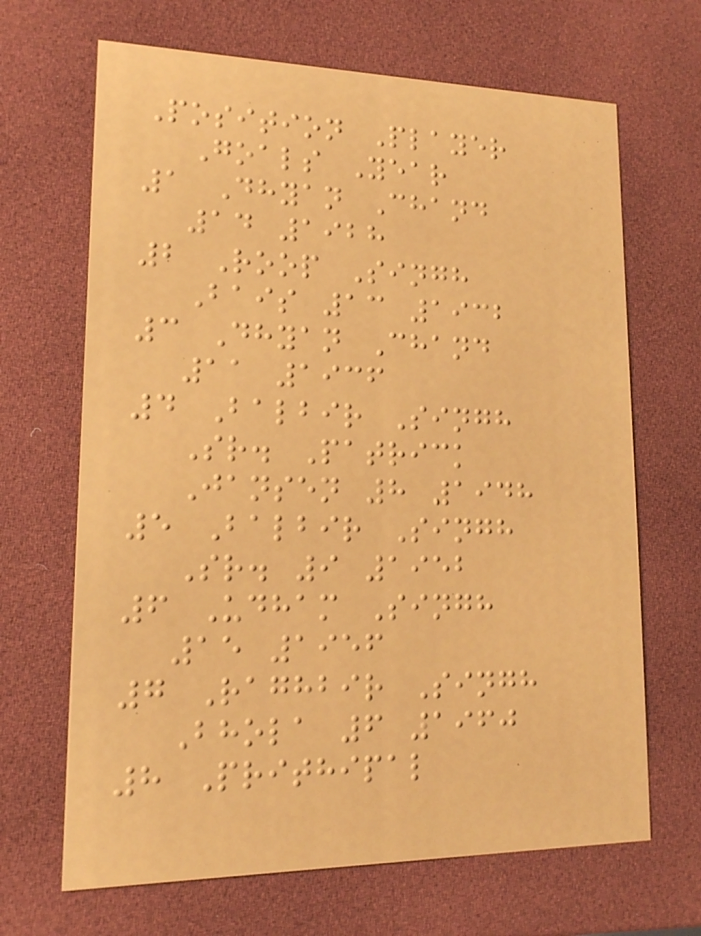Position Player
Goals Year
1 Dhyan Chand
14 1928
2 Roop Singh
Bais 13 1932
3 Dhyan Chand
11 1936
4 Balbir Singh
Sr. Patrick
Jansen 8 1948
5 Balbir Singh
Sr. 9 1952
6 Udham Singh
15 1956
7 Raghbir Singh
Bhola 6 1960
8 Prithipal
